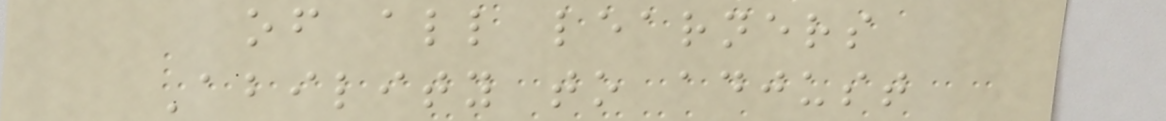of all learners
Ability to adjust
